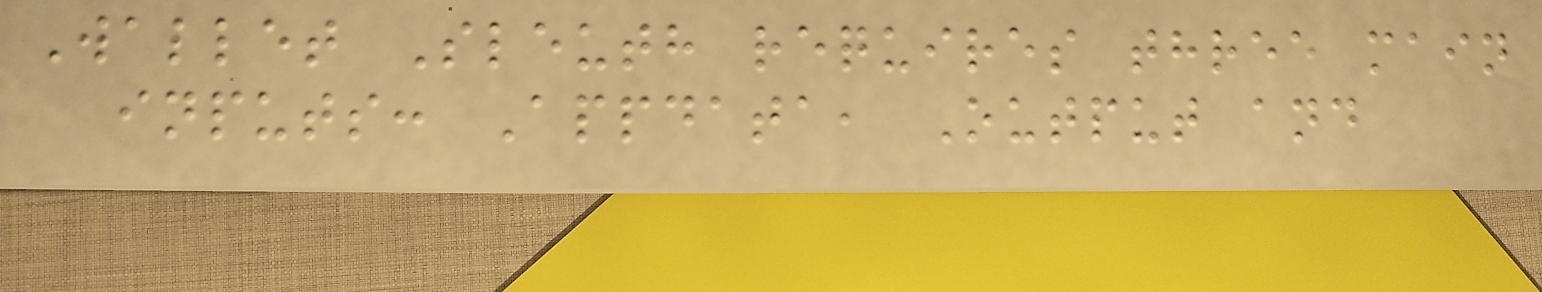Wallet Sleuth requires three main
inputs: Appdata, Output and
